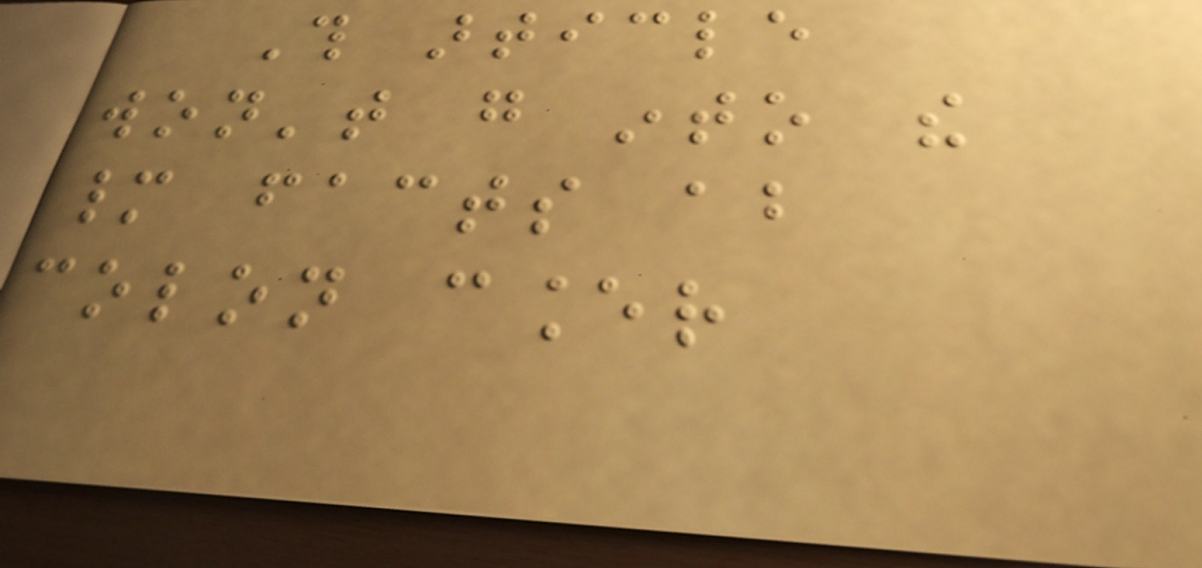This article
won't go into the
many facts about
colon cancer
